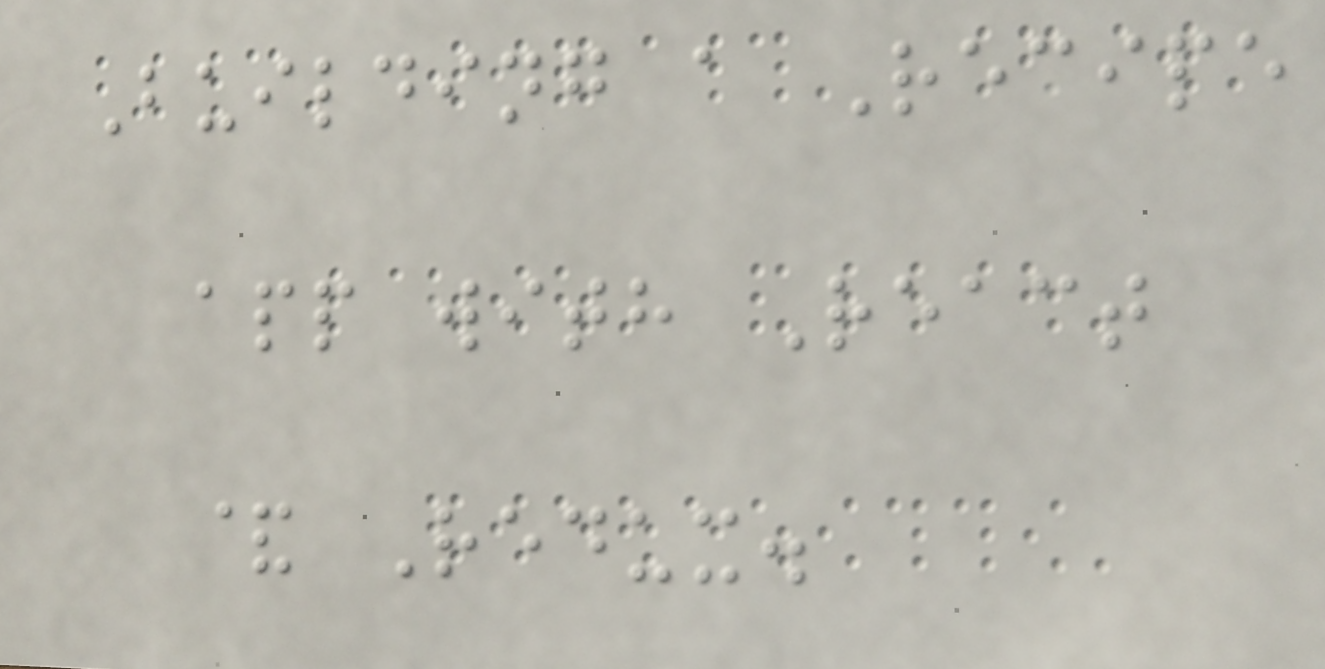Building a Recipe
app with React
& Redux.
